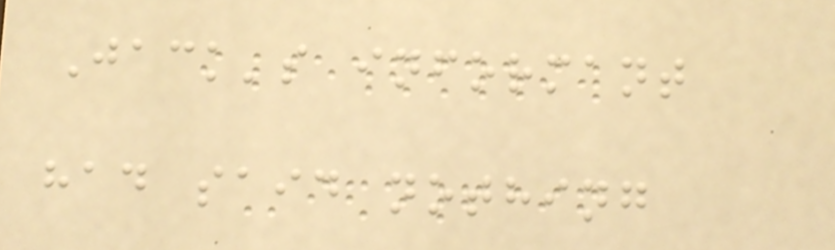Jack's informant
had said nothing
